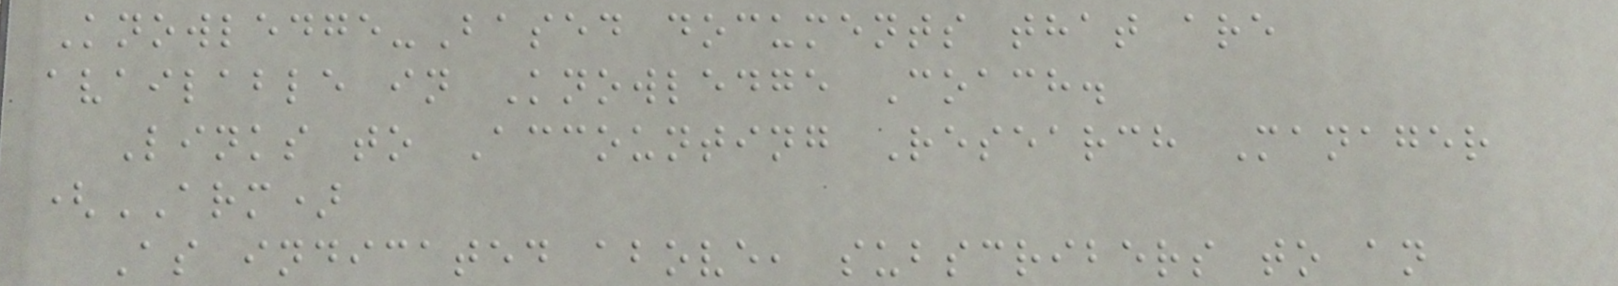Knowledge-Based documents that are
available in Knowledge Coach.
Links to Accounting Research Manager
(ARM)
As indicated above, subscribers to an
